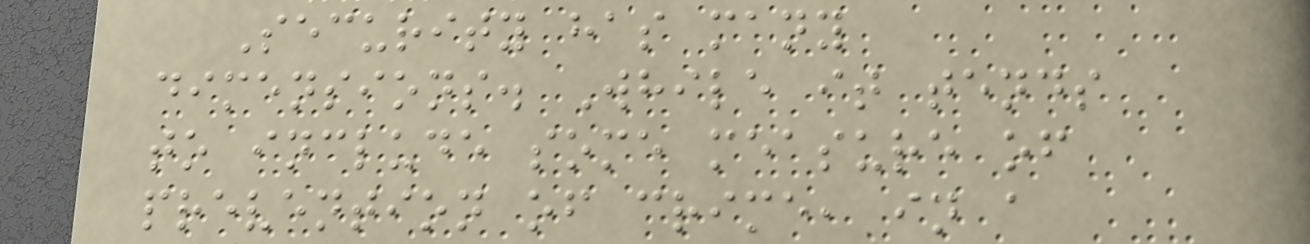Security has many
dimensions. While it tends
to include some measure of
prevention of crime, in a
